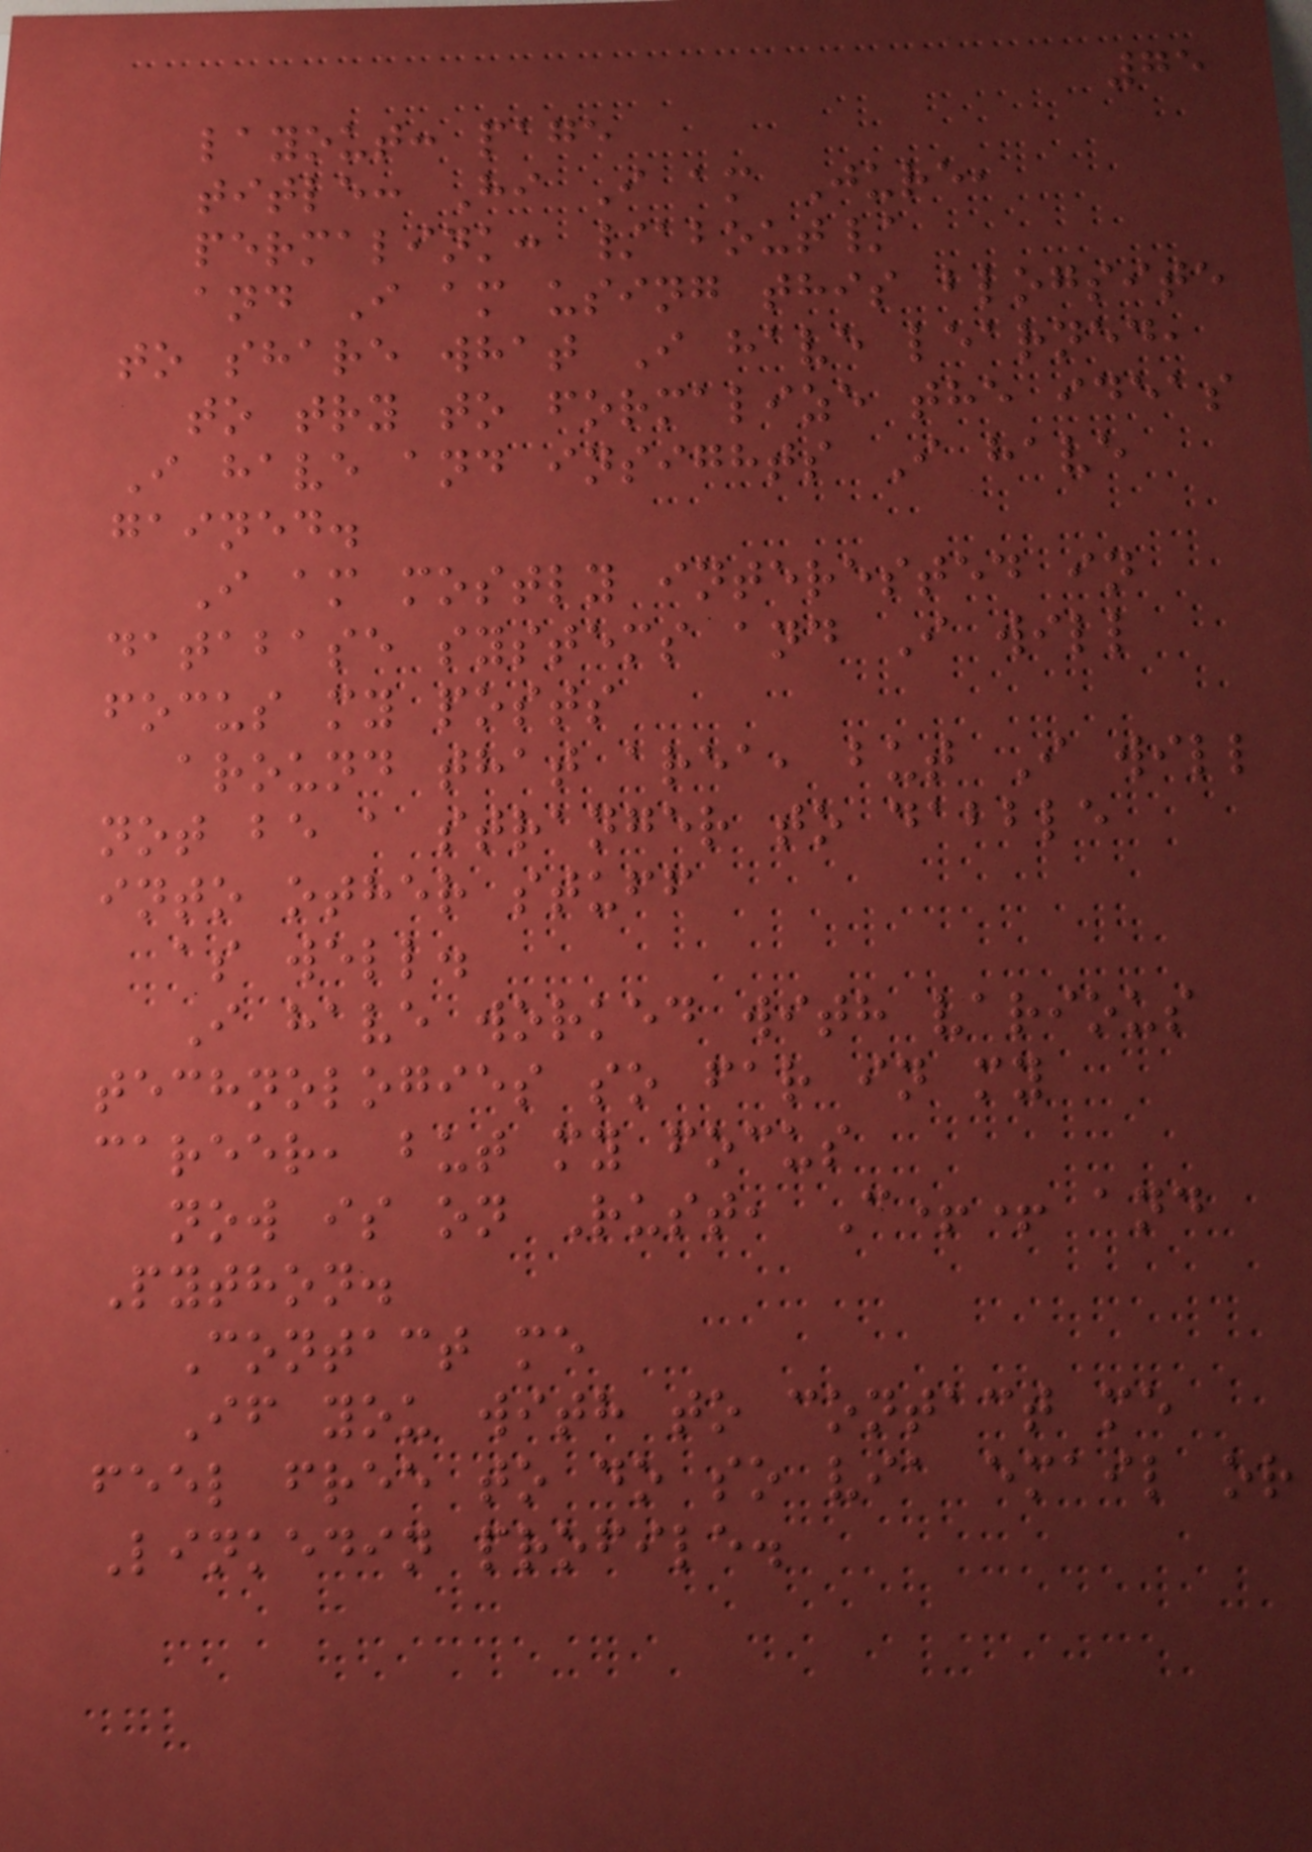75
layout: page
title: Hi I am Jure,
permalink: /about/
and I am using this blogsite
to share what I have learned,
to try to formalize the ideas
I have and insights I have
gained.
I am mostly interested in
database systems and I will
focus my posts
around that area, but I will
not be a stranger to dabble
into other stuff
as well.
I have worked with various
technologies so far in my
career, but my focus
now is on Rust, C++ and
Python.
Contact me
If you with to contact me
feel free to do so via email or
Linkedin profile.
